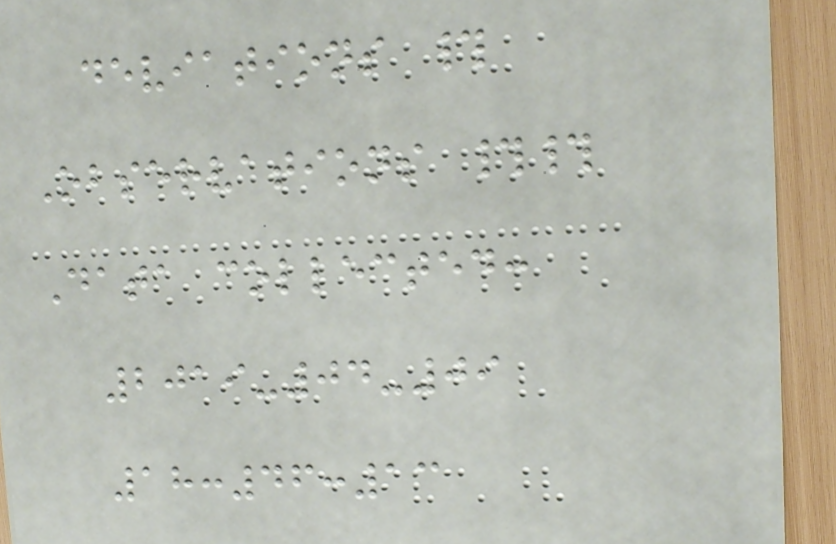deviations #
Observations ##
Data collected:
2019-04-09
18:46:13
